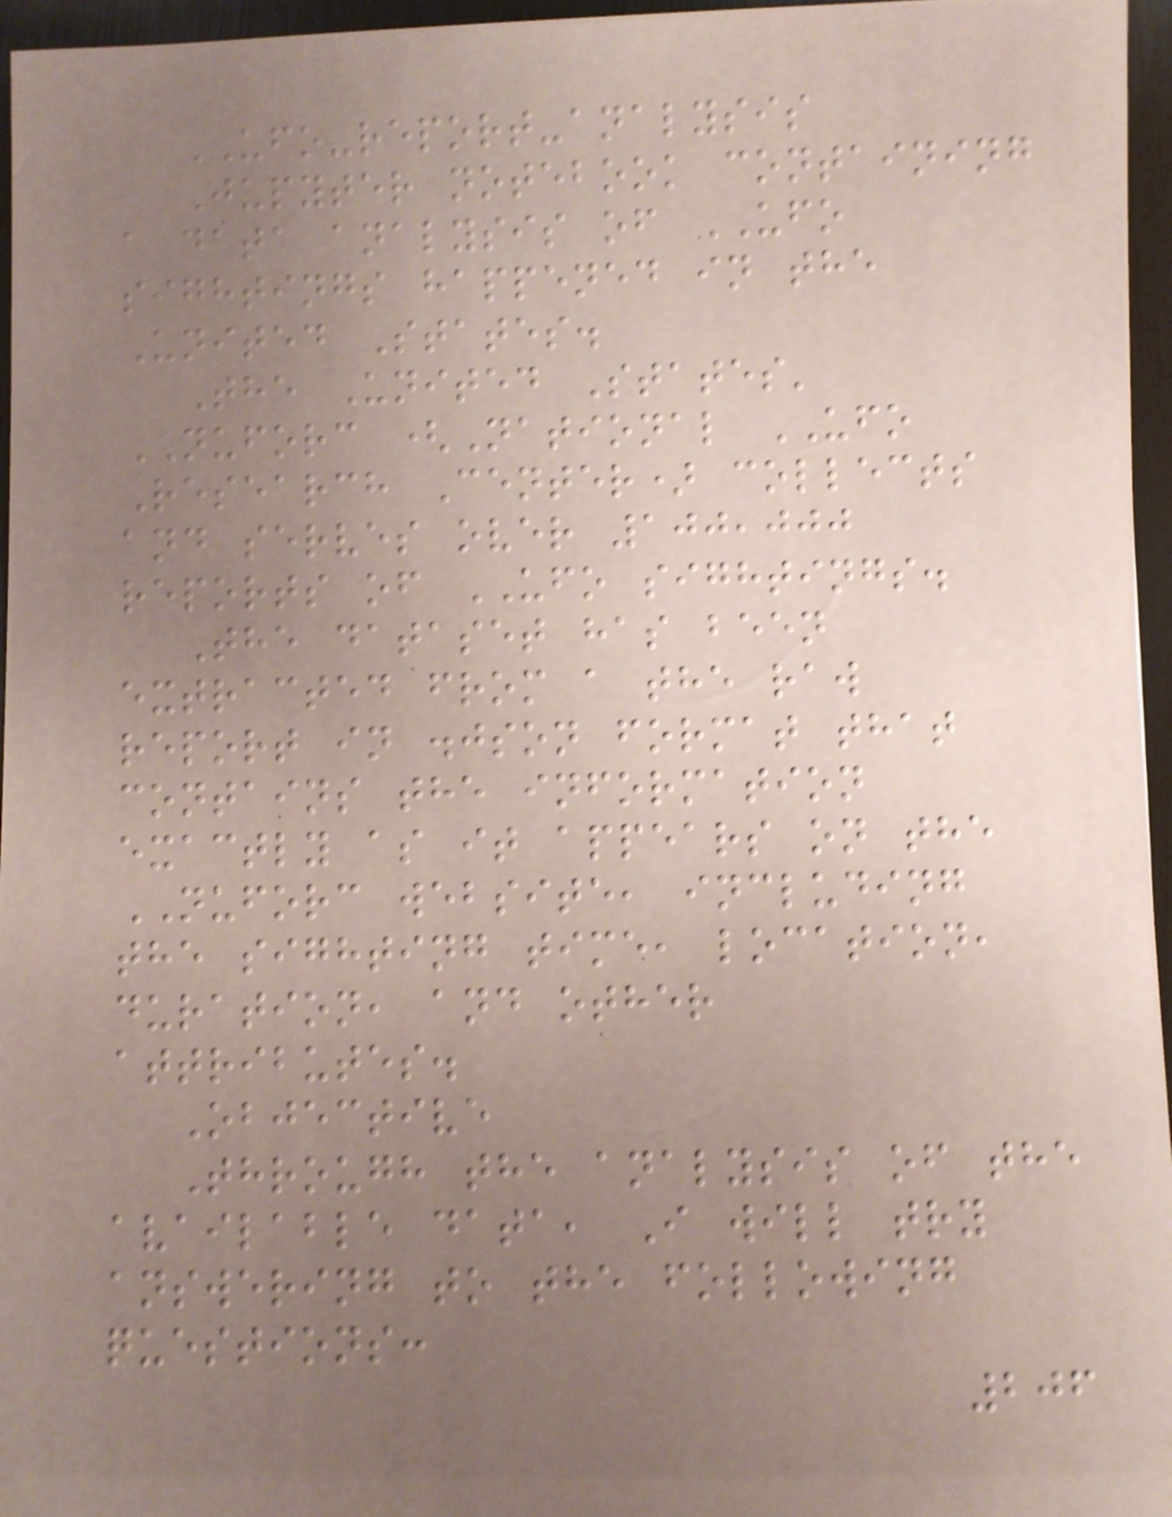UFO-report-analysis
Jupyter notebook containing
a data analysis of UFO
sightings happened in the
United States.
The United States'
NUFORC (National UFO
Research Center) collects
and serves over 100,000
reports of UFO sightings.
The dataset has been
extracted from a the raw
report in .json format that
contains the information
exactly as it appears on the
NUFORC website, including
the sighting time, location,
duration, and other
attributes.
Objective
Through the analysis of the
available data, I will try
answering to the following
questions:
206
